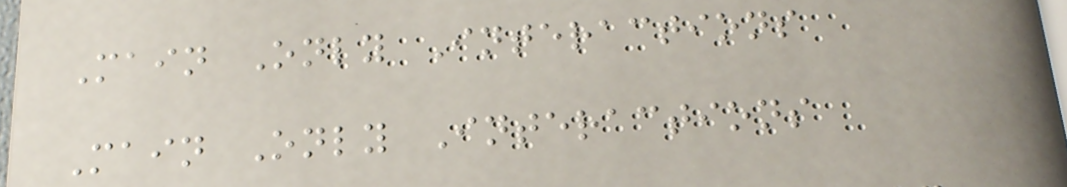Main Only Interactions
Main Only Interactions
